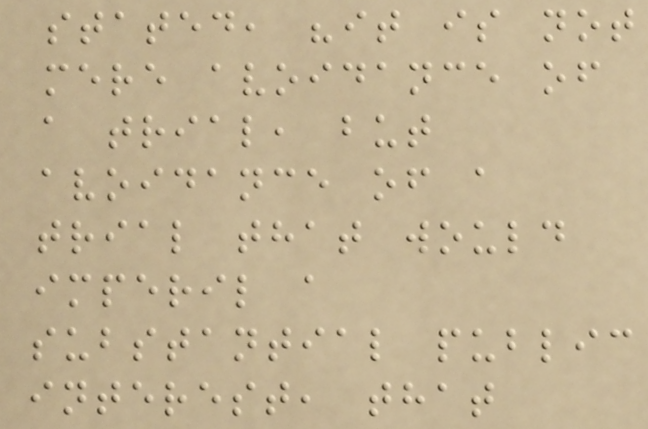stated, "it is not
mere avoidance of
a trial, but
avoidance of a
trial that would
imperil a
substantial public
interest, that
